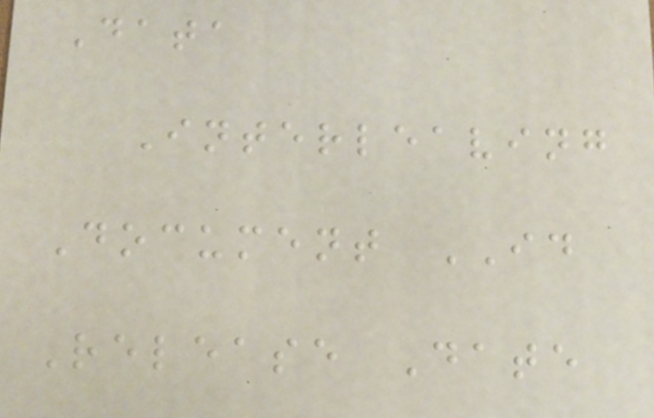Data
Interleaving
Document ID
Release Date
